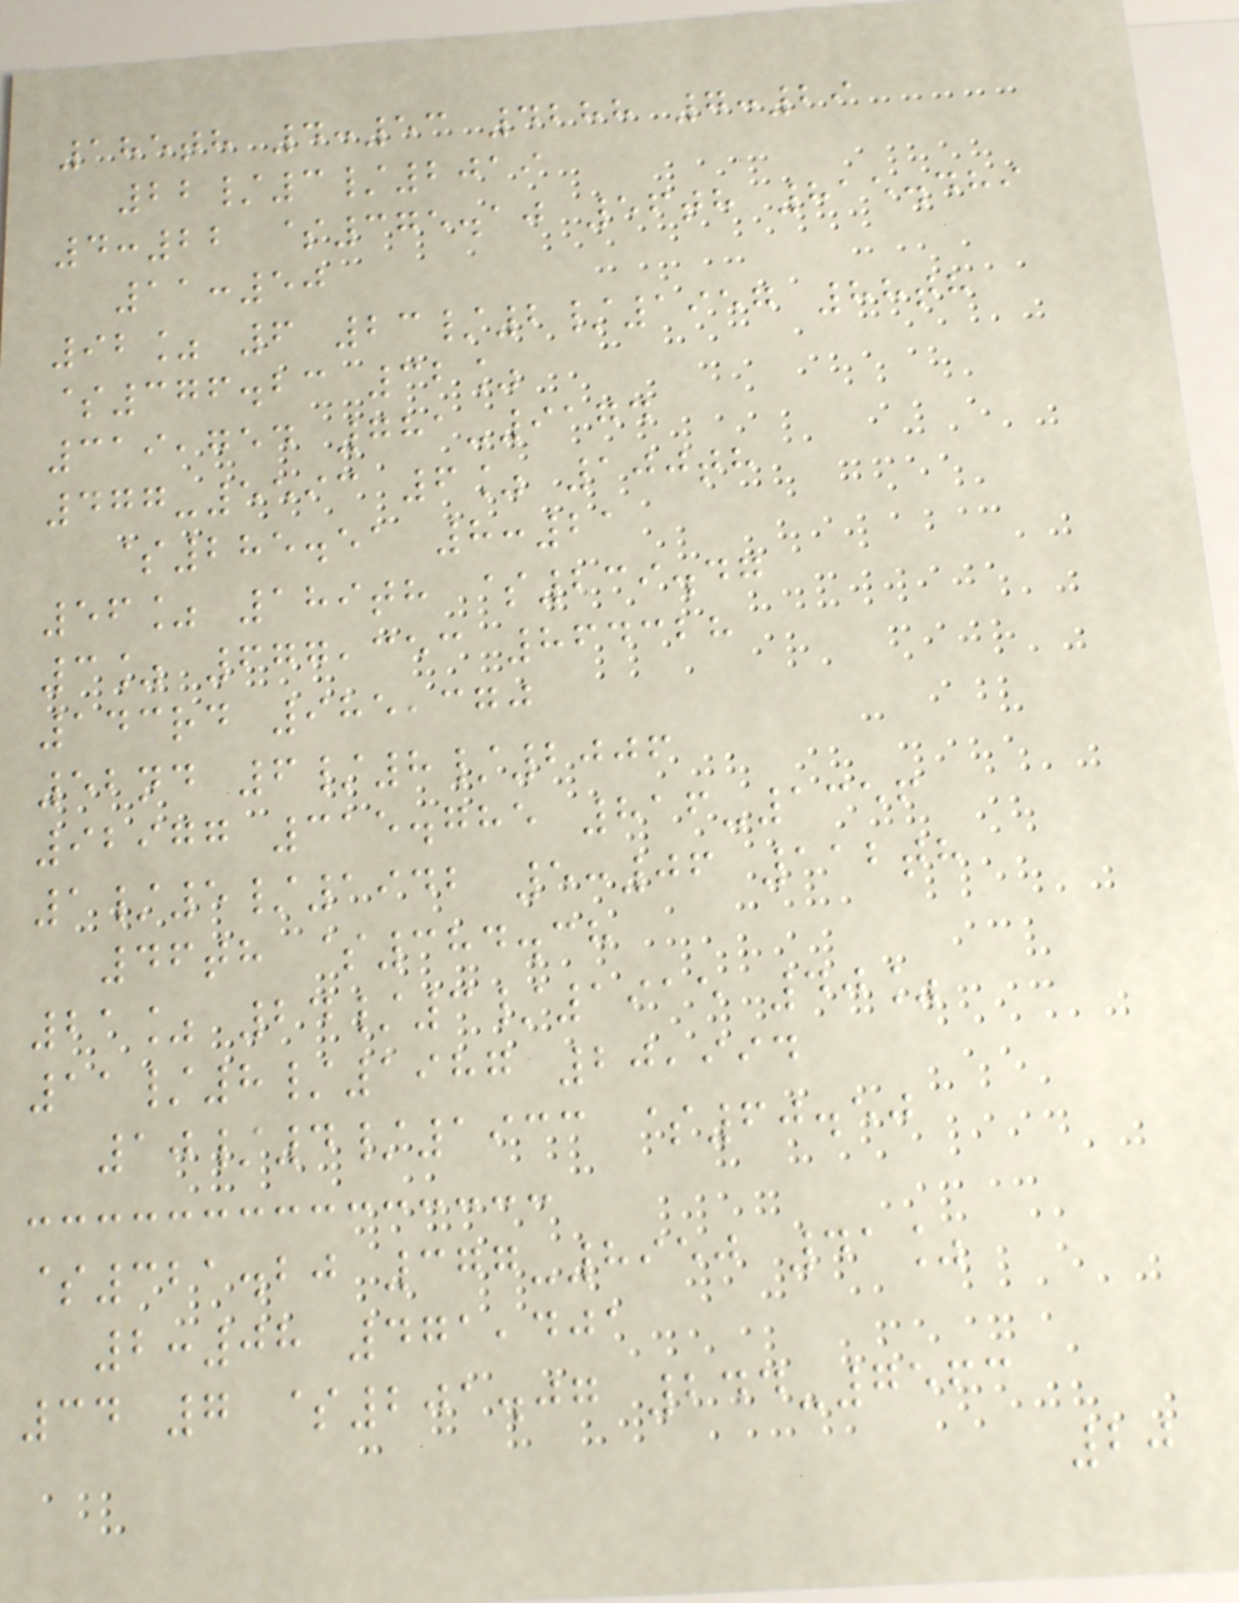185th 4:53 4288 7:29
22/3/2019
4:22 $375.10 56th 815.489
11:50
92% 6 23/2/1957 88th
$376.23 32%
319,754 781-9174
477-5593 6% 100th
$285.51 8:21
56% 189th $239.47
3% 677,353 864328
143rd 985,370
52nd 6/8/2006
92977 315.785 816-1356
1/5/1942 5:06 112th
46th $384.38
21% 24/3/1915 40%
11/8/1987 20,994
10/4/1933 $60.50
$321.20 377-8950 41%
2:08 471,401
34 7 $201.07 244-7563
20
